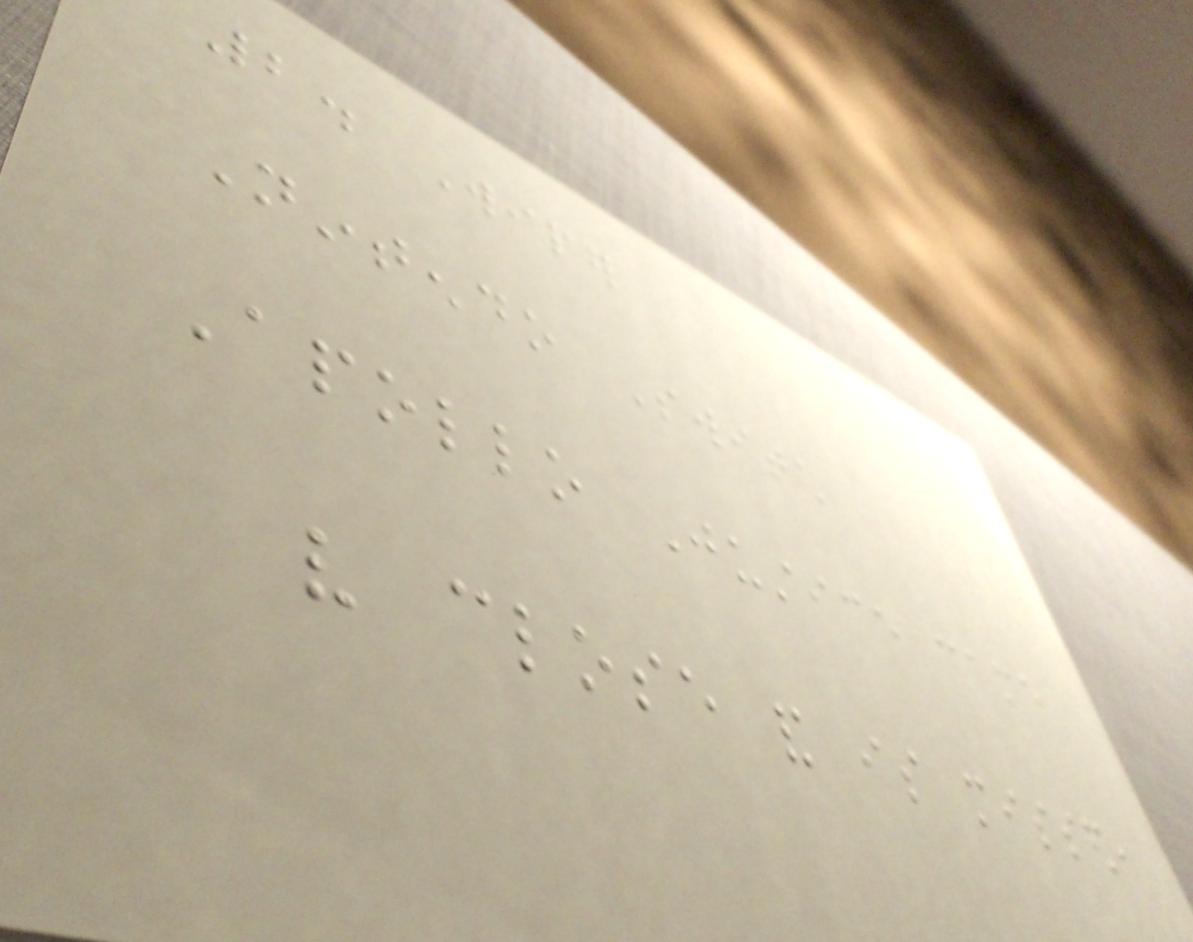2. Wiper
Nintendo Switch
Apollo Justice came
very close and is missed,
